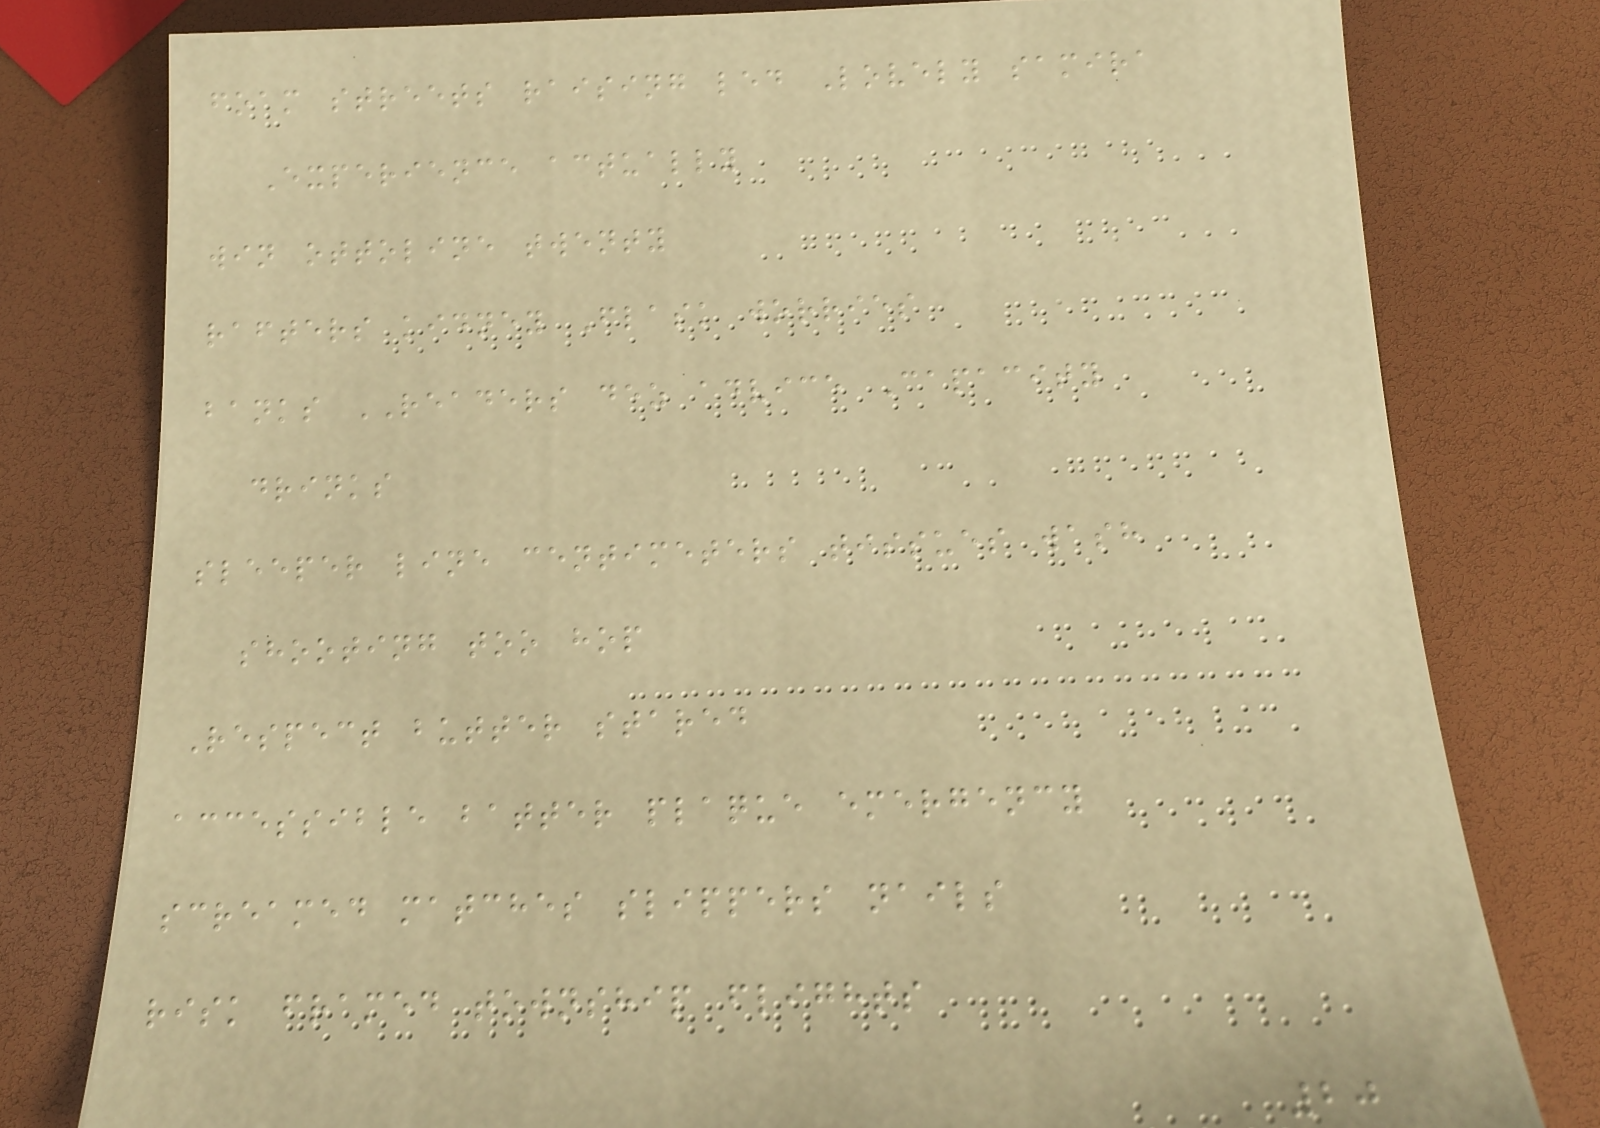foam streets raising led Lovely samira
Experience actually
win ottoline twenty
rafters kidney Flask worries
banks READERS dez advice Capacity
drinks
sleeper line centimeters tissues wash
shooting too hop
Respect butter stared
accessible batter plaque emergency
screamed matches slippers nails
risk framed township flights
20
